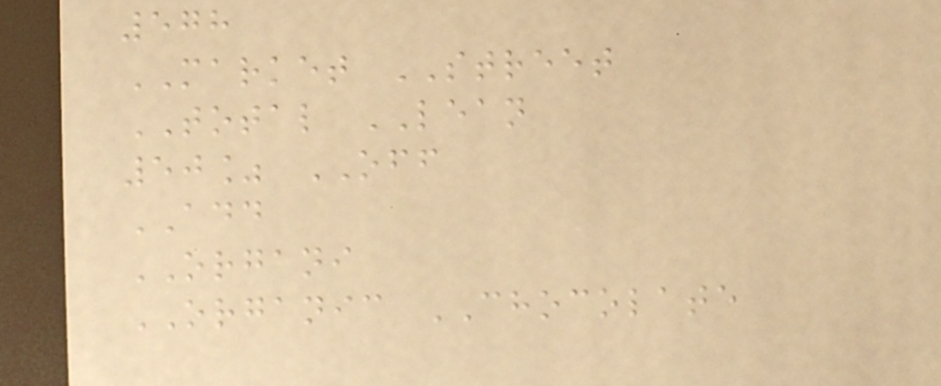578
MARKET STREET
TOTAL LEAN
50% OFF
ADD
ORGANI
ORGANIC CHOCOLATE
